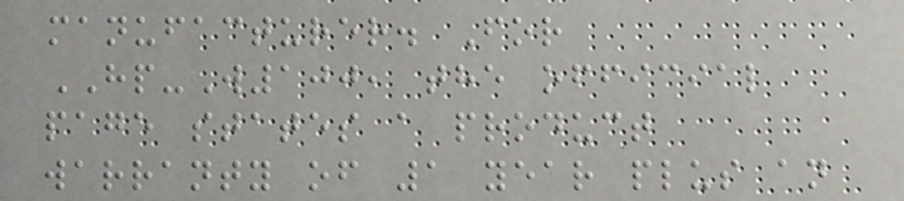manufacturer. For
HP-W100, the official
page states a product
warranty of 1 year plus an
